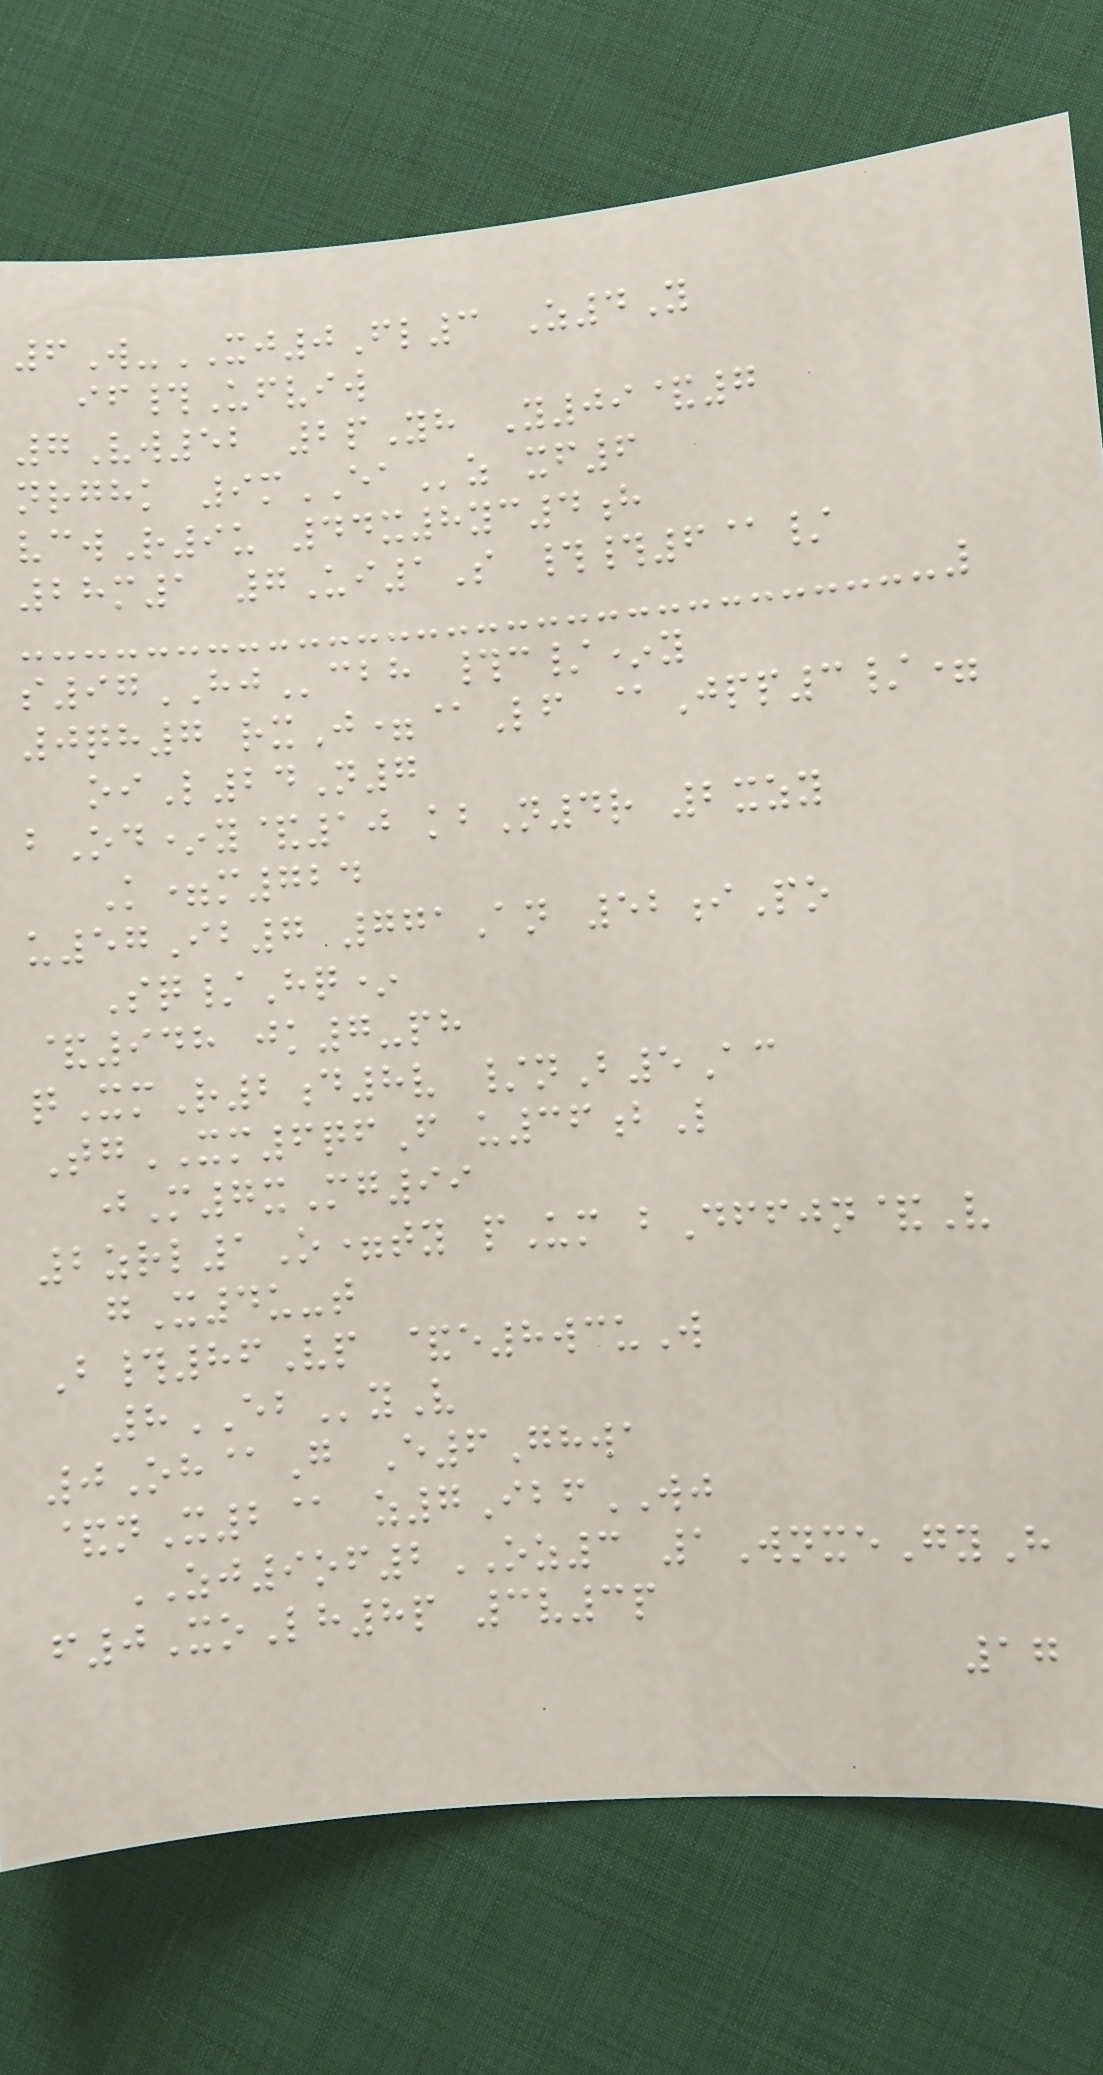6W-XJ0Fl3 Z4Y
if#Ufviw
7Vw52 2pYh Y09&7
nrghk 9mEAz xf6
vcwR9u 44x8yc4h
28m1 7Ui1S ##6@/
s97HJcbh #c/*y
0qh7 rxJ=@Lf @Jpp3/=
oiL24N7
bOd*y&10 kbN4r 2xzy
K=m724
u57Ib7 771An 52iPo
Sq/Hq*
&948 jk7-ph
qXmR2d8v /nB5Ac
TgXM6qfF u36bL
jM7xMg99
2zrl1O=ty pUm bDffjn&V
gX4u-t
B#86Vp &e8wcuW
8EByV
0Oh@G E6Ghwa
&nX2@ z7IbfWJ
ZJ9of2OZ3 1WnxeGyH
f0XoLh8p 3v3p
17
